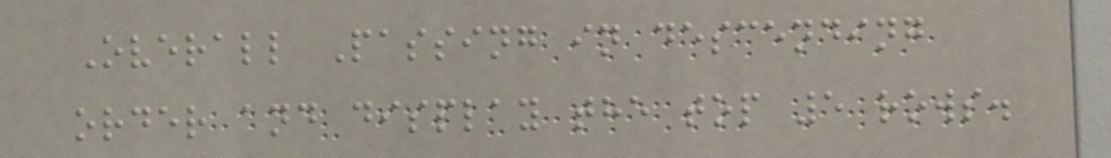Overall Passing in descending
order and display the top 5 rows.
